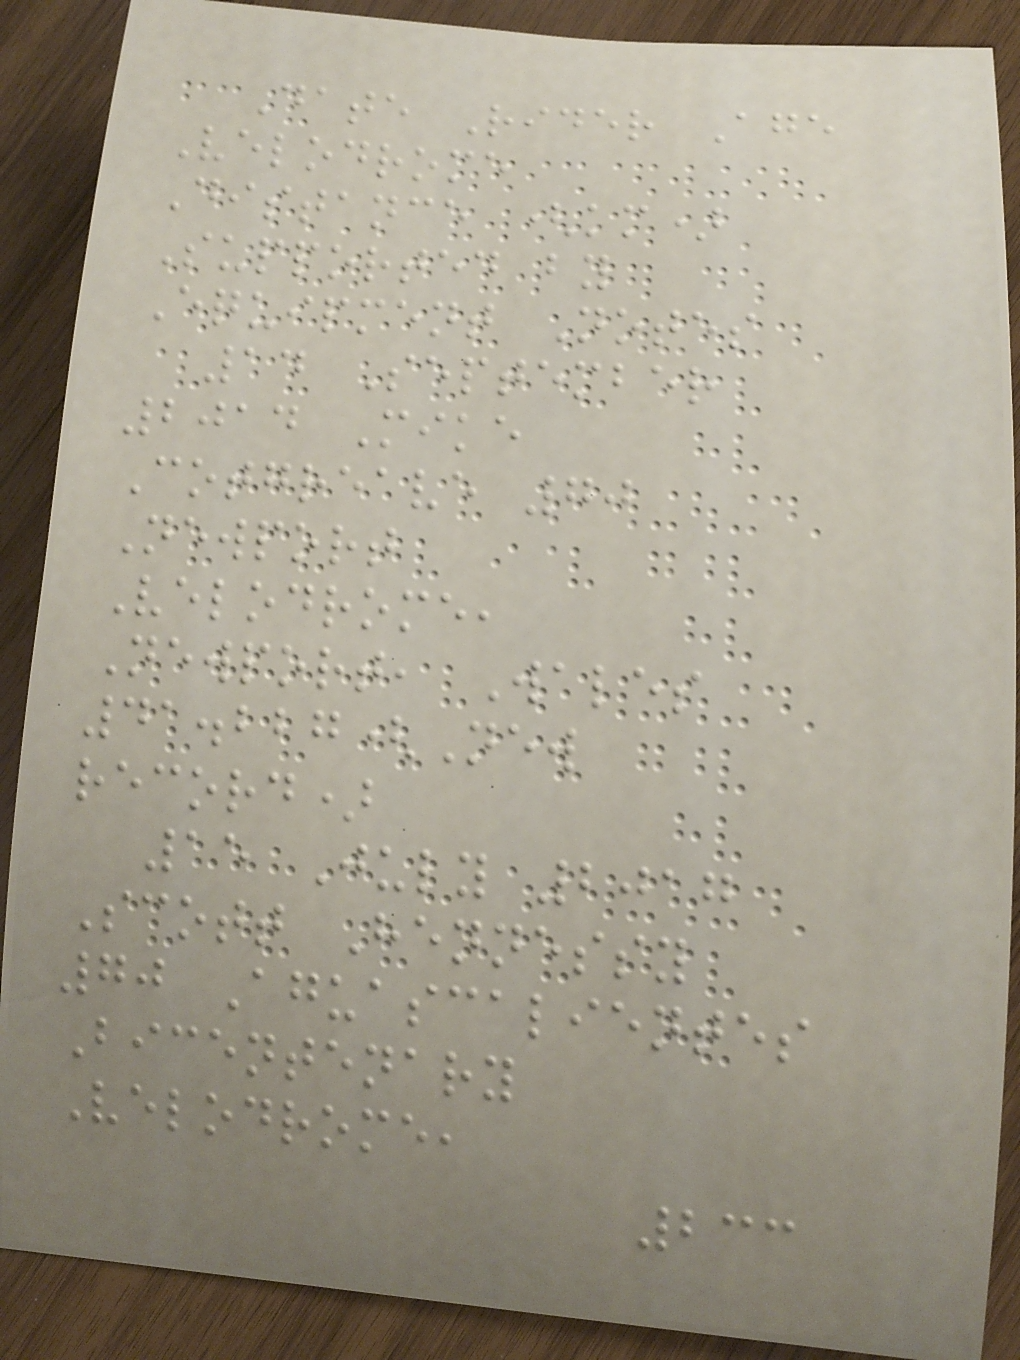Date Rider Age
Velodrome
Distance (km)
Supported by
Equipment Notes
14 September
2014 Mike
Cotgreave 70
Newport
Velodrome,
Newport, Wales
41.227(New
record)
15 July 2017
Scott Hennessy
70 Aguascalientes
Bicentenary
Velodrome,
233
